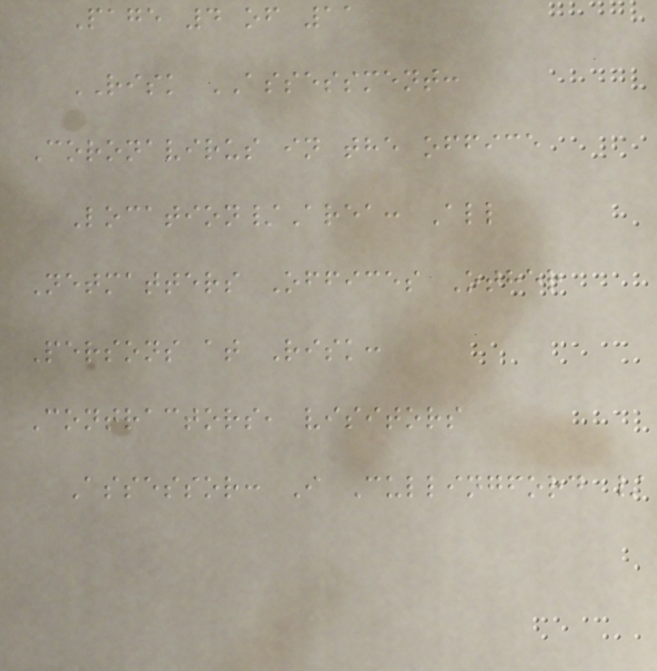Page 4 of 11
RISK ASSESSMENT:
Coronavirus in the office
Location/Area: All
Netmatters Offices Other
Persons at Risk:
Contractors, visitors
Assessor: I Cullingford /
